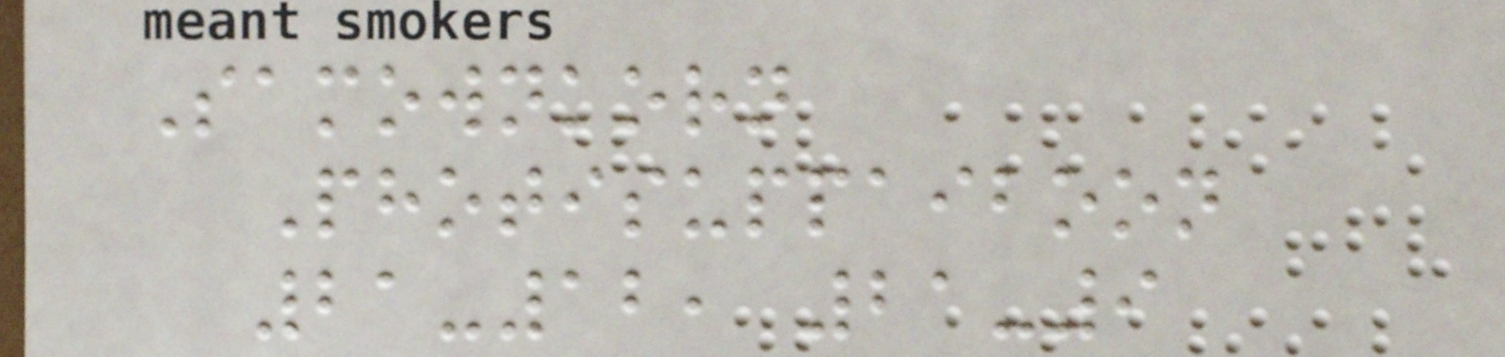Samownkorn
Photisuppaiboon
21-12, 21-9
